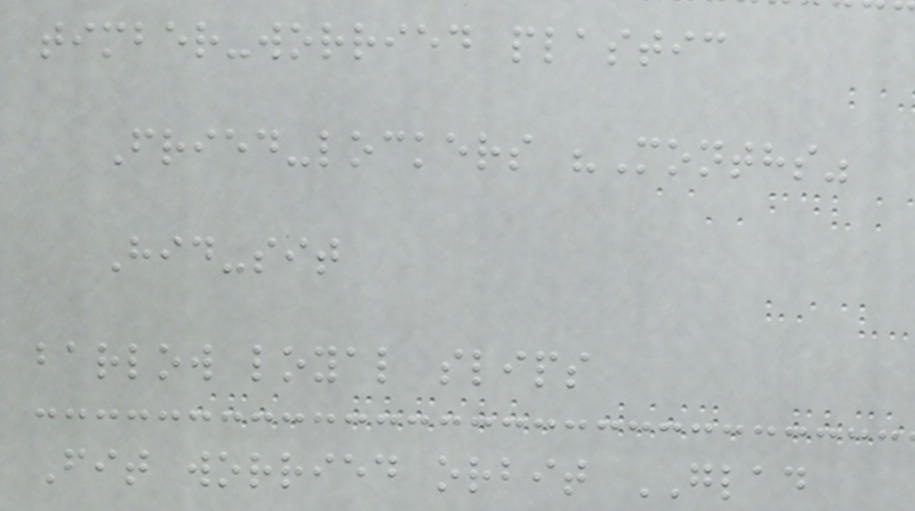timber-worried plastic
Fried-lockers "Months"
Hid-sit
barlow loyal slips
Fit worried orbit GLAD
